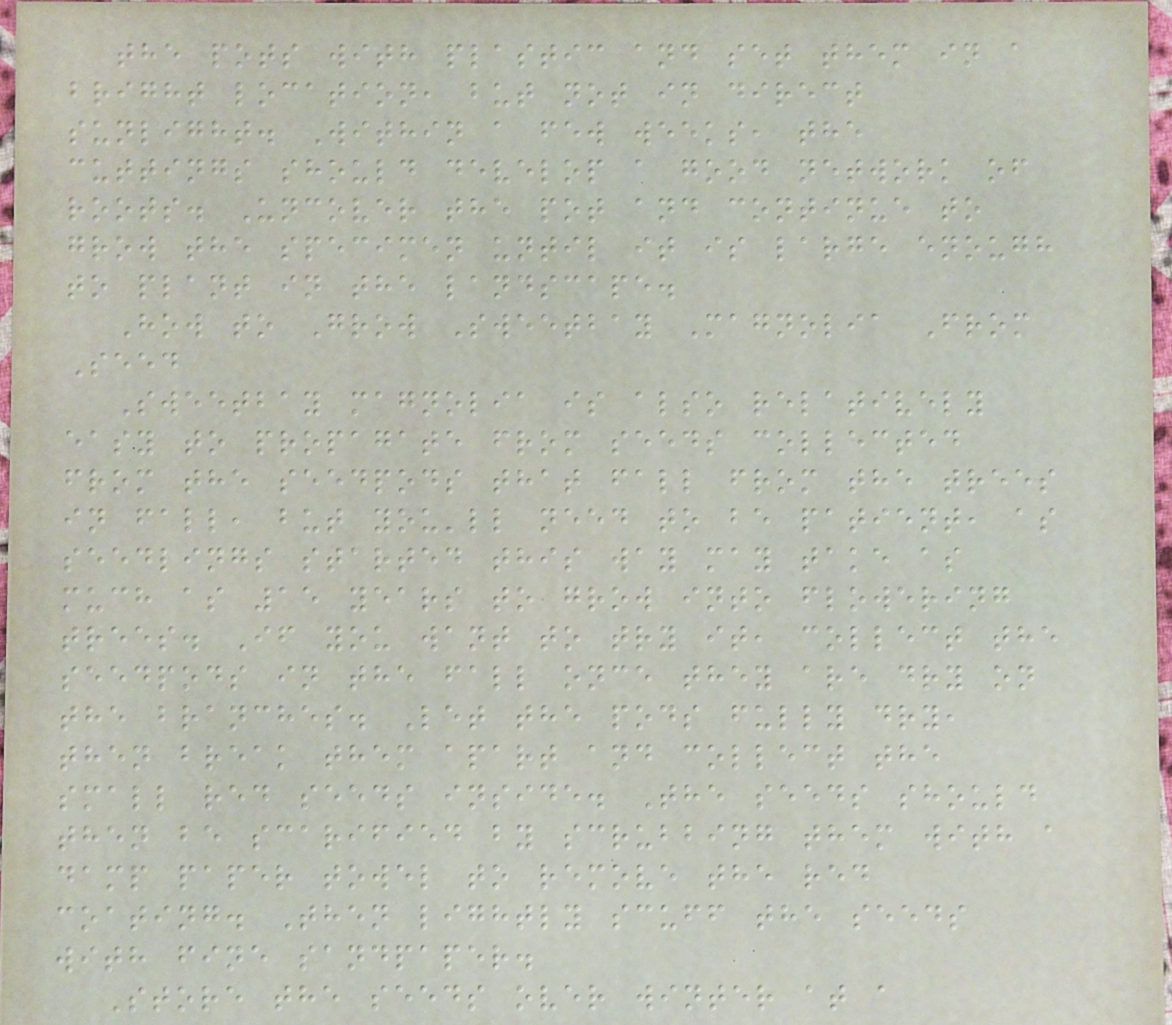the pots with plastic and set them in a
bright location, but not in direct
sunlight. Within a few weeks, the
cuttings should develop a good network of
roots. Uncover the pot and continue to
grow the specimen until it is large enough
to plant in the landscape.
How to Grow Sweetbay Magnolia From
Seed
Sweetbay magnolia is also relatively
easy to propagate from seeds collected
from the seedpods that fall from the trees
in fall, but you'll need to be patient, as
seedlings started this way may take as
much as 15 years to grow into flowering
trees. If you want to try it, collect the
seedpods in the fall once they are dry on
the branches. Let the pods fully dry,
then break them apart and collect the
small red seeds inside. The seeds should
then be scarified by scrubbing them with a
damp paper towel to remove the red
coating. Then lightly scuff the seeds
with fine sandpaper.
Store the seeds over winter at a
